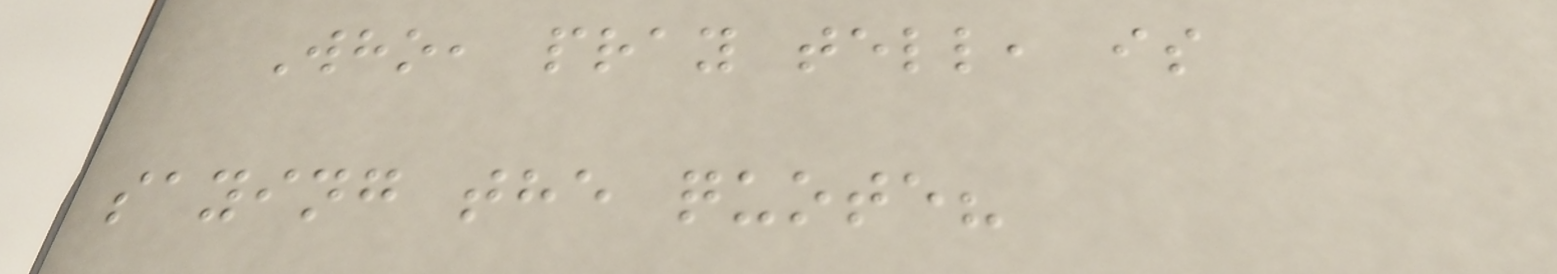Who, pray tell, is
saying the quote?
